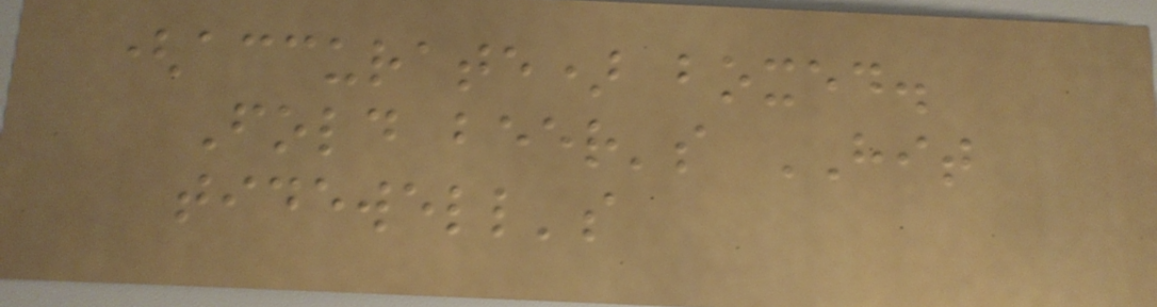(accurate) boxed.
Fold beer's HIT
tidewell's
